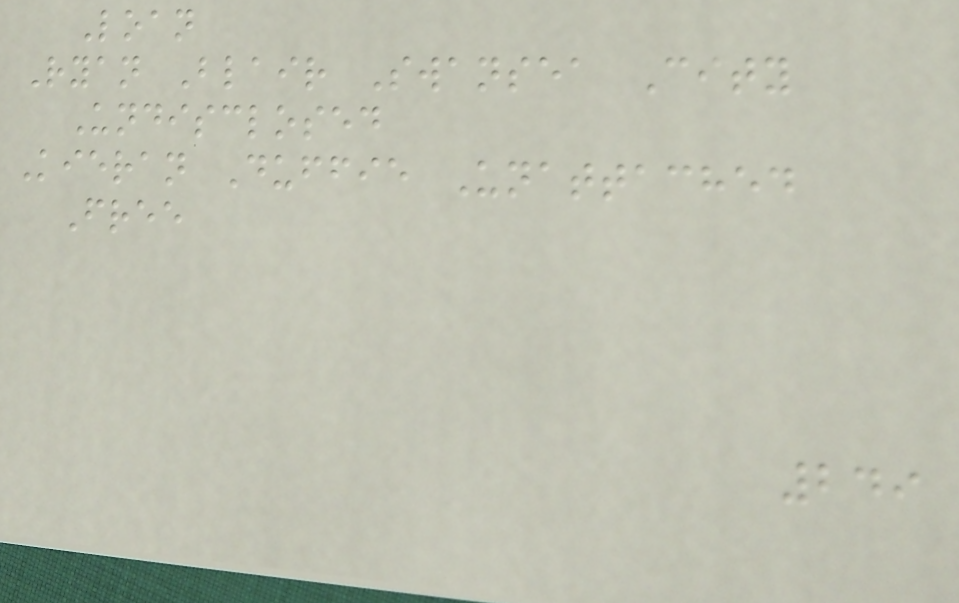Loan
Ryan Blair Swansea City
Undisclosed
Kieran Duffie Unattached
Free
249
